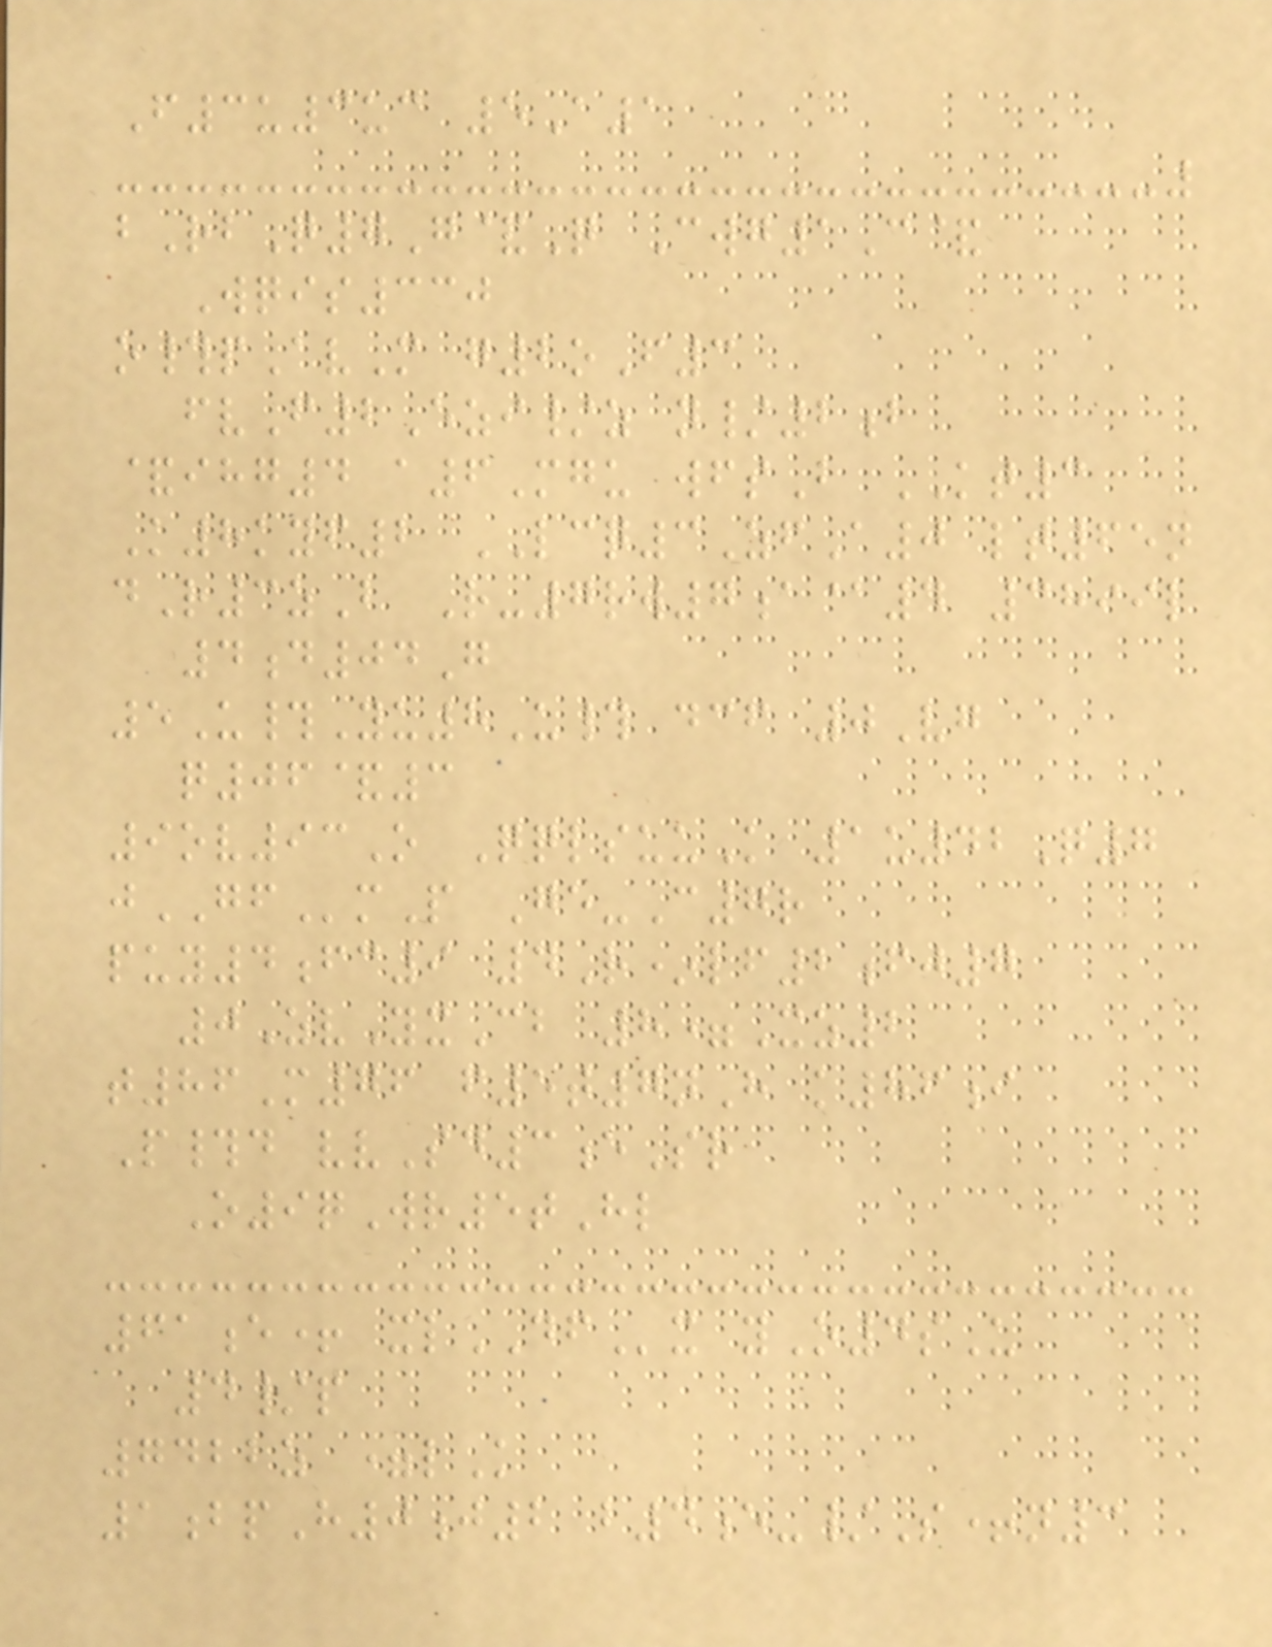F3u3uc 5A1
bRbQ7G&Q Cwg1C&
Wqis330
o#pAvM g2oF3
fvF2Ezi/z n/2b
&ihg4 a6Mgu wfsB KT3
K8kyf2 LCQ3ZfA0 lt65n
dR3zB R-7rw7a@4 3899l
4d04G
5U#Yu8U# dcf 0Vg
q06&3
9ov93O QqlsuuK 1u42Q7
jGFmP Ge-C7r
puy4fc9 4R*lf2fj7
0ZvYxCb 8=Xz2
t86M76 f5t7nH k86i
P#d vvSd3eSr
O9qWr5tHl
61e+ xlDFx yO4sU
4/p
7422z =lK
1bpH0j2 b4e-/S+n3
